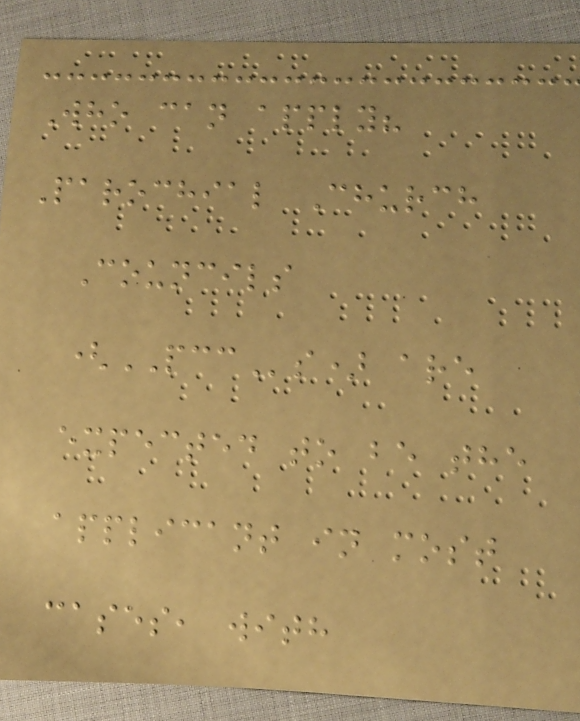Who can apply?
Parochial Church
Councils
(PCCs) are
expected to be the
applicant in most
cases, with
